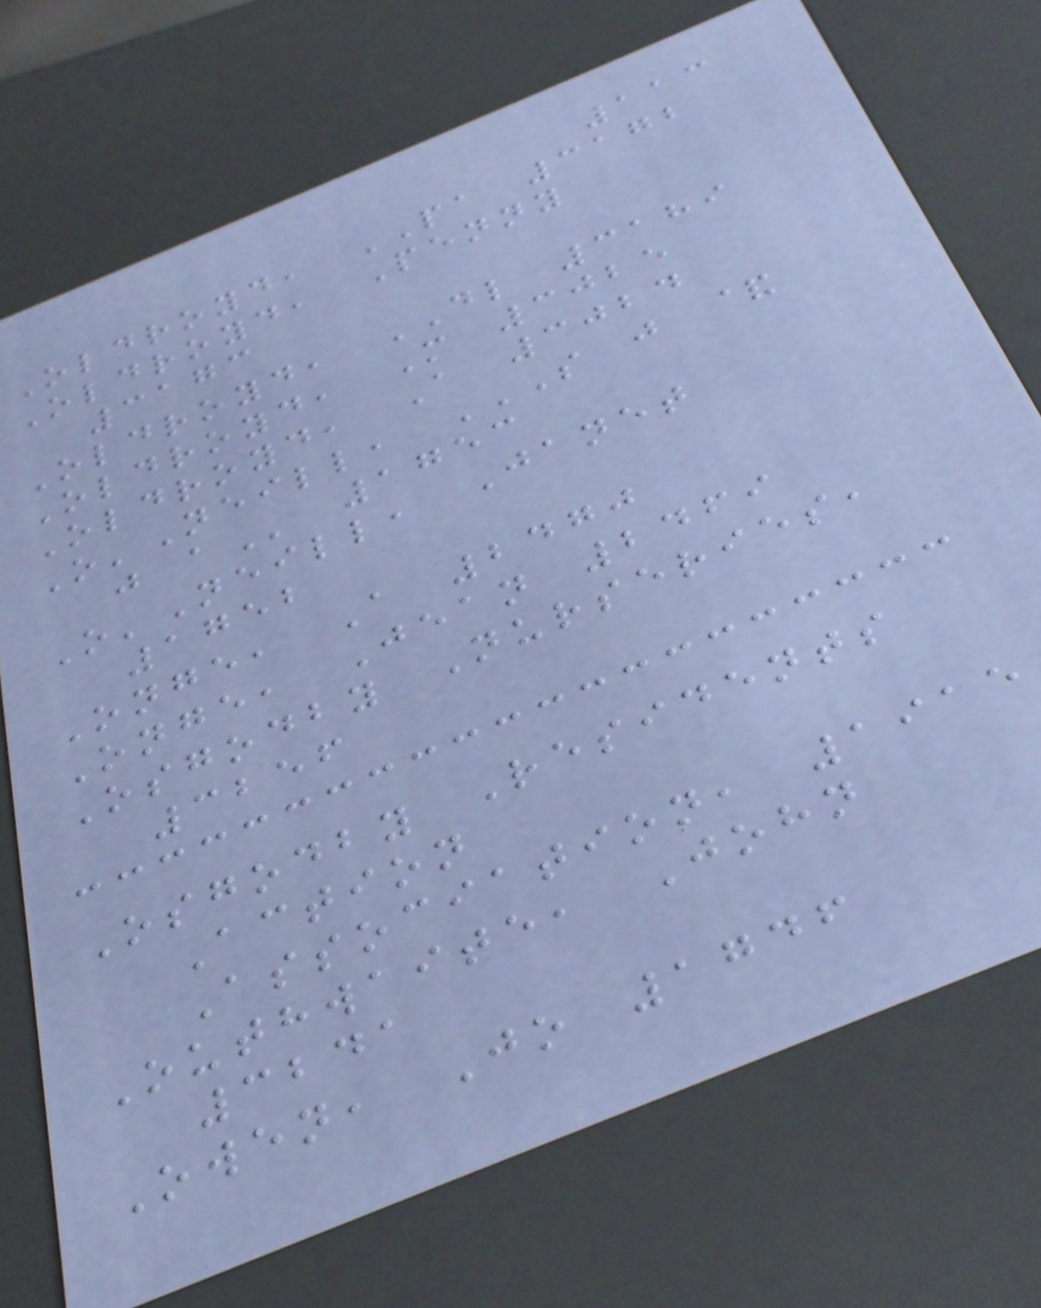113
Oldroyd, PA 3172
Oldroyd, Penny
3173
Oldroyd, DL 3189
Oldroyd, M 3025
Oldroyd, A 3024
O'Neill, S J &
J A 1753
O'Neill, Janet
1752
Onge, A 2470
Onge, Jean 2469
Osgodby Nurseries,
3256
Osgodby Residents
Action
Association, 1915
Outhwaite, John
3241
Owen, Jo 1746
